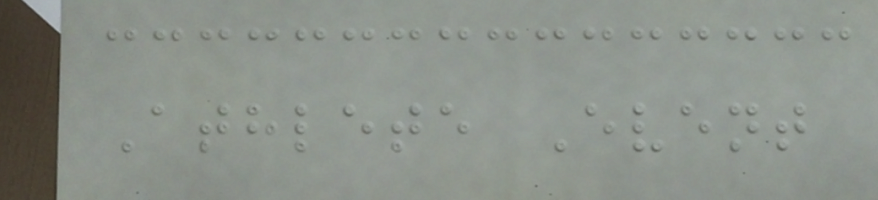Athlete Event
